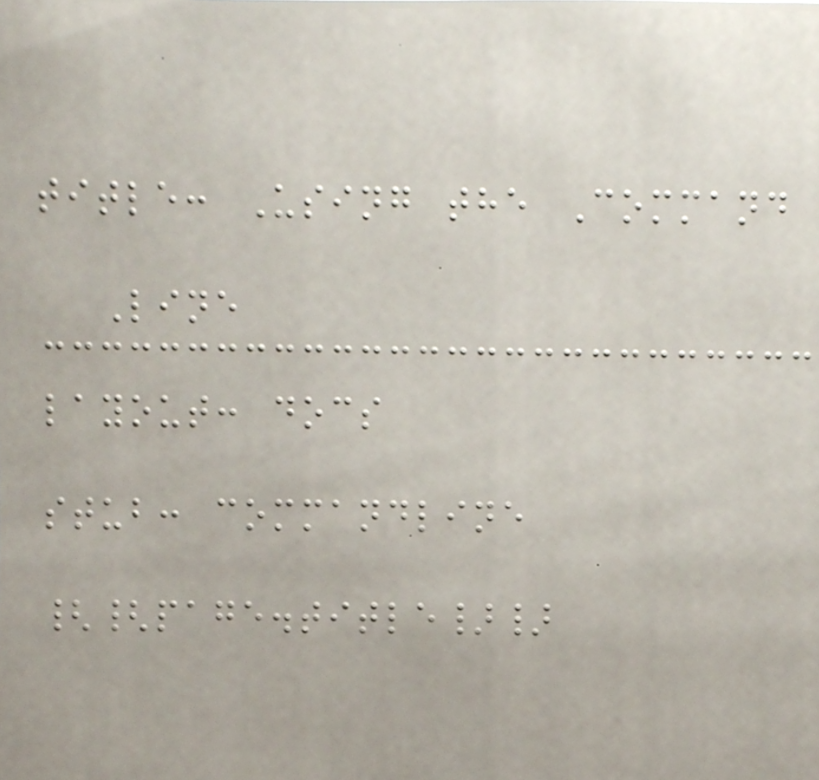title: Using the Command
Line
layout: docs
stub: commandline
{{page.title}}
